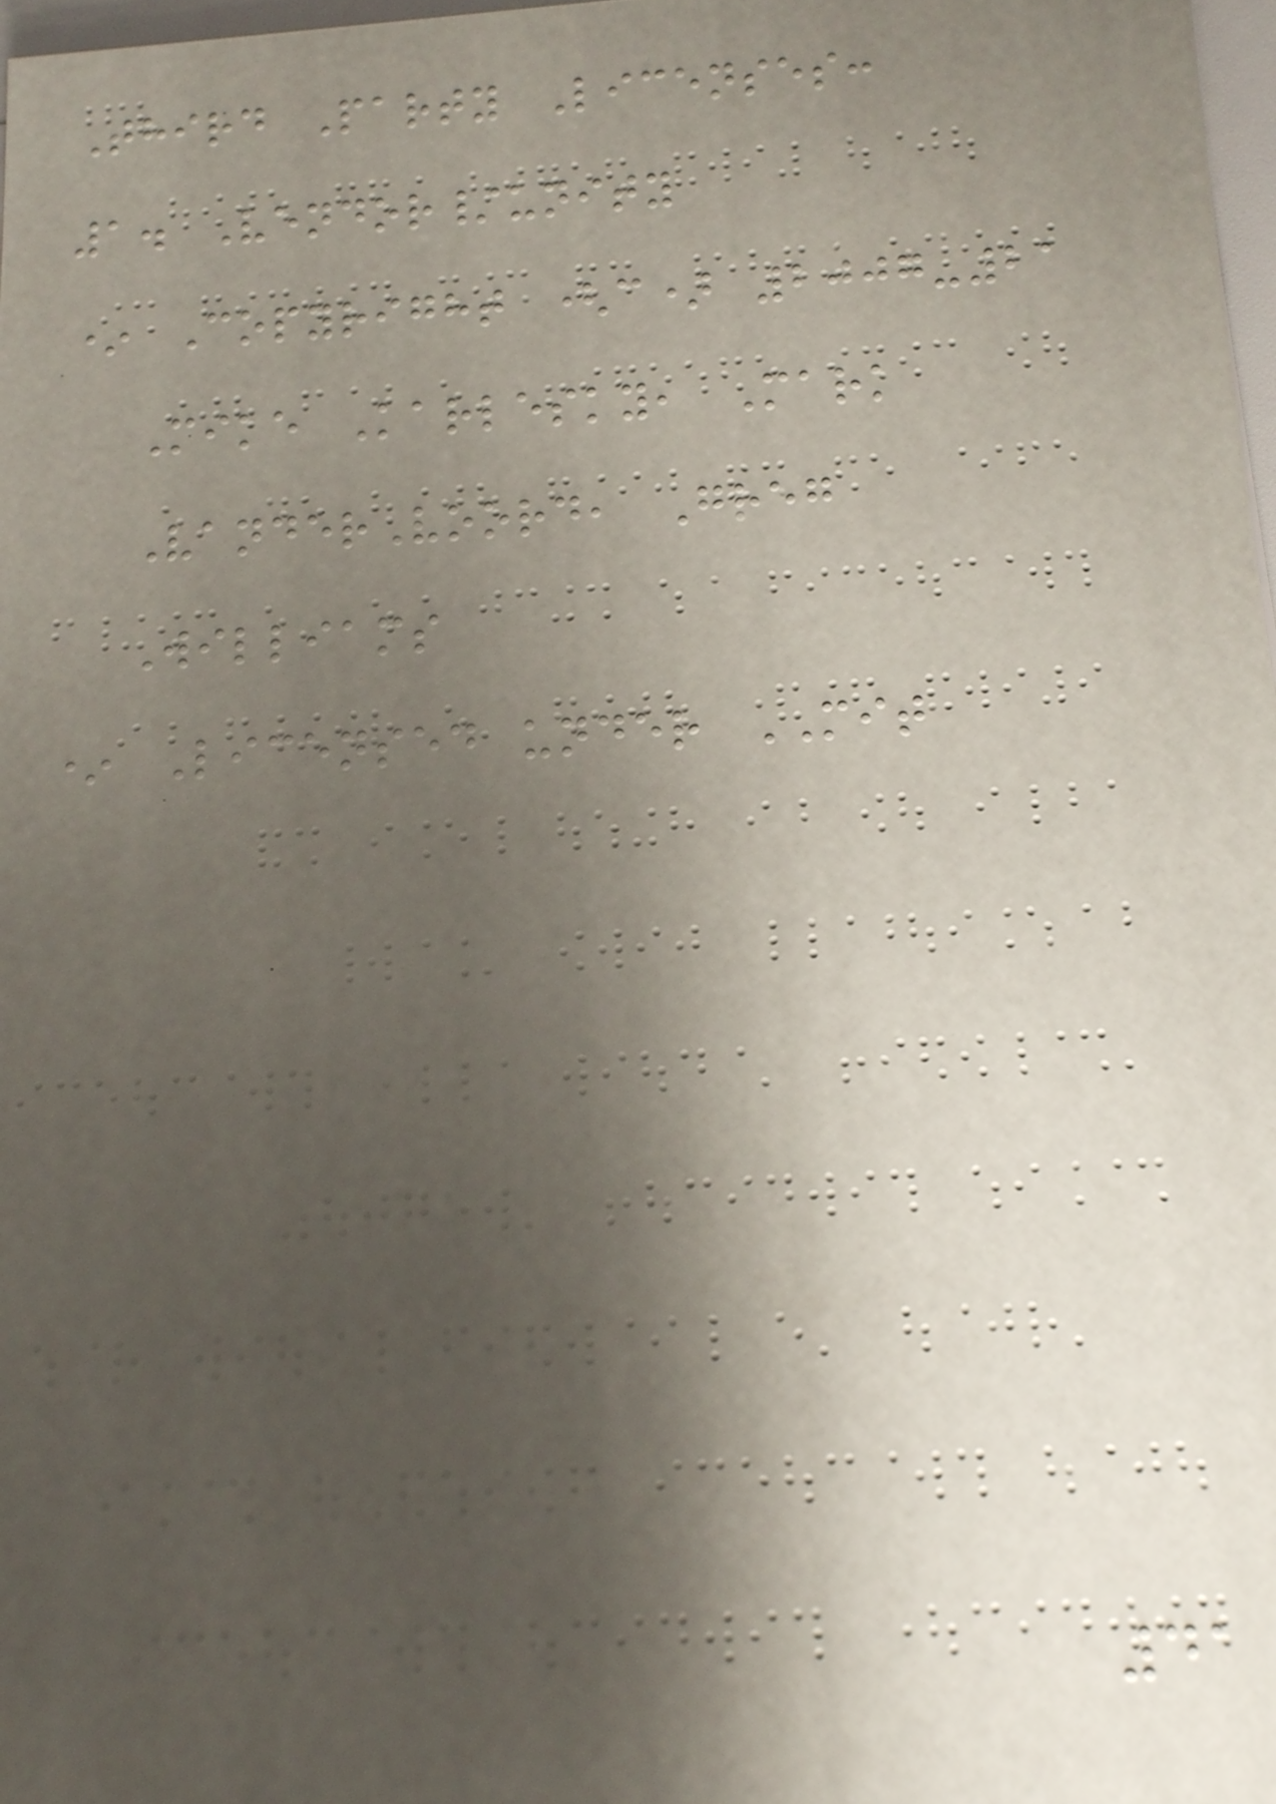Third Party Licenses:
1. Vendor/unity
* Copyright (c) 2007-21
Mike Karlesky, Mark
VanderVoord, Greg
Williams
* Licensed under MIT
41
